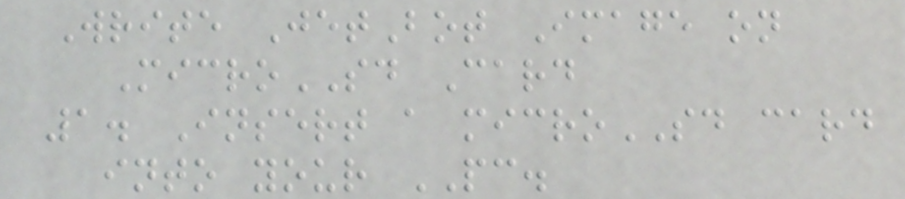Write JetBot Image on
MicroSD Card
1. Insert a microSD card
into your PC.
